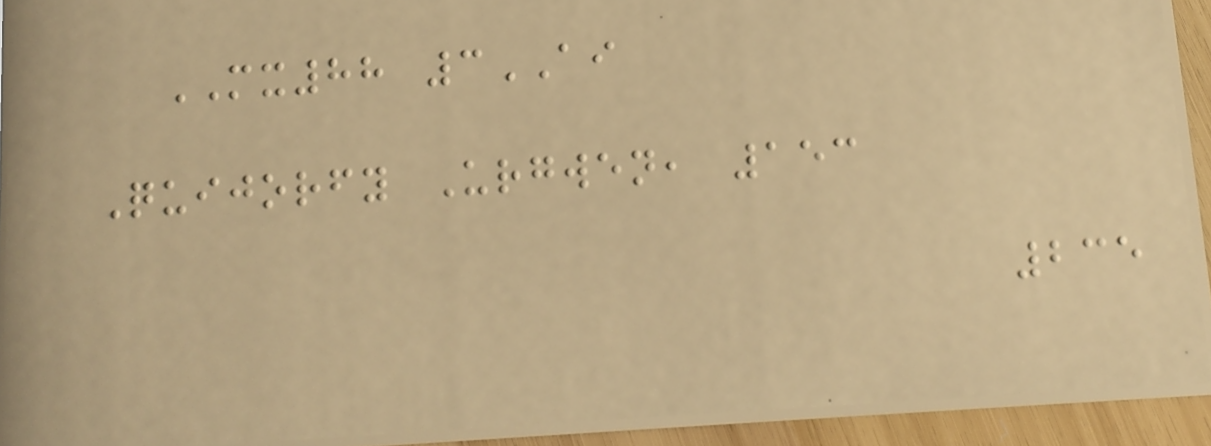MX88 3AI
Quijorfy Urgwen, 153
235
